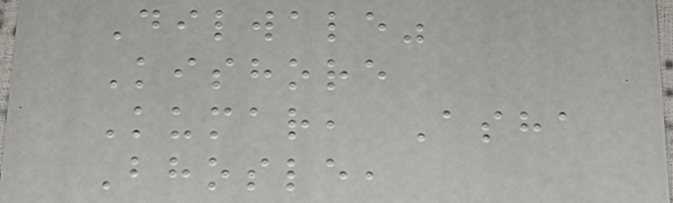Dilwale"
Kishore
Kumar, Asha
Bhosle,
